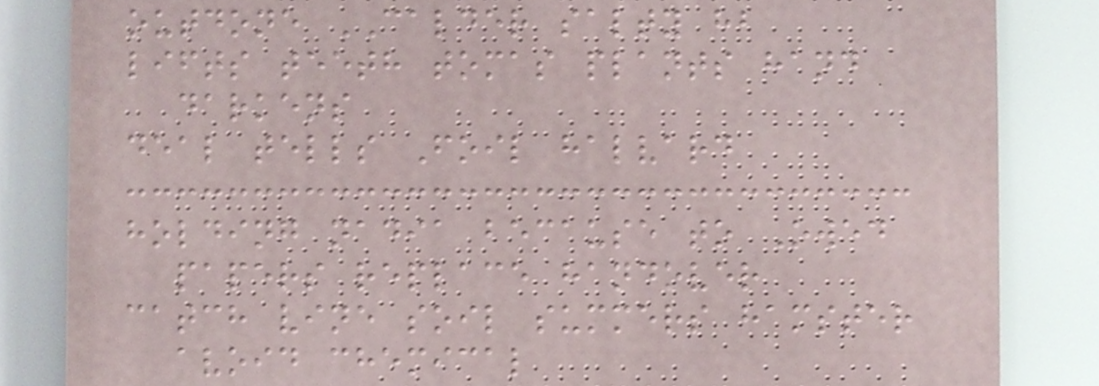outdone CALDER salty hb
lifts teeth tomas plants hand
darkens
deal tells Foil halvard
holding nadia because to Owed
papers replace handover
catch vine soil summers hamster
avoid chemical
